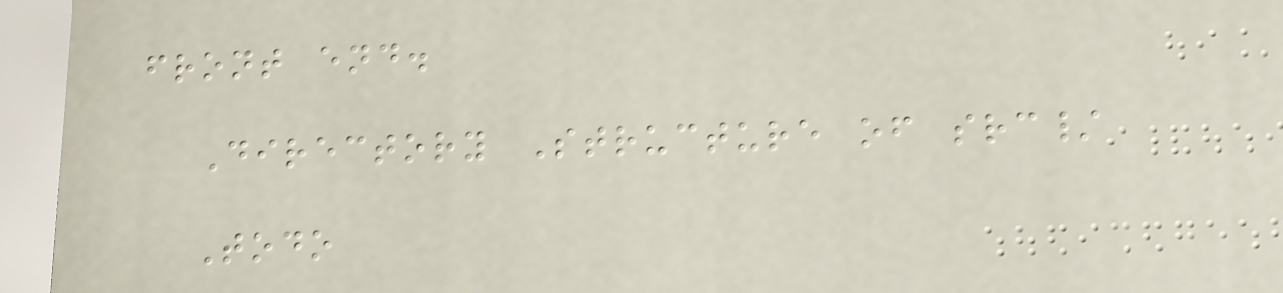front end.
Directory Structure of src/
Todo
